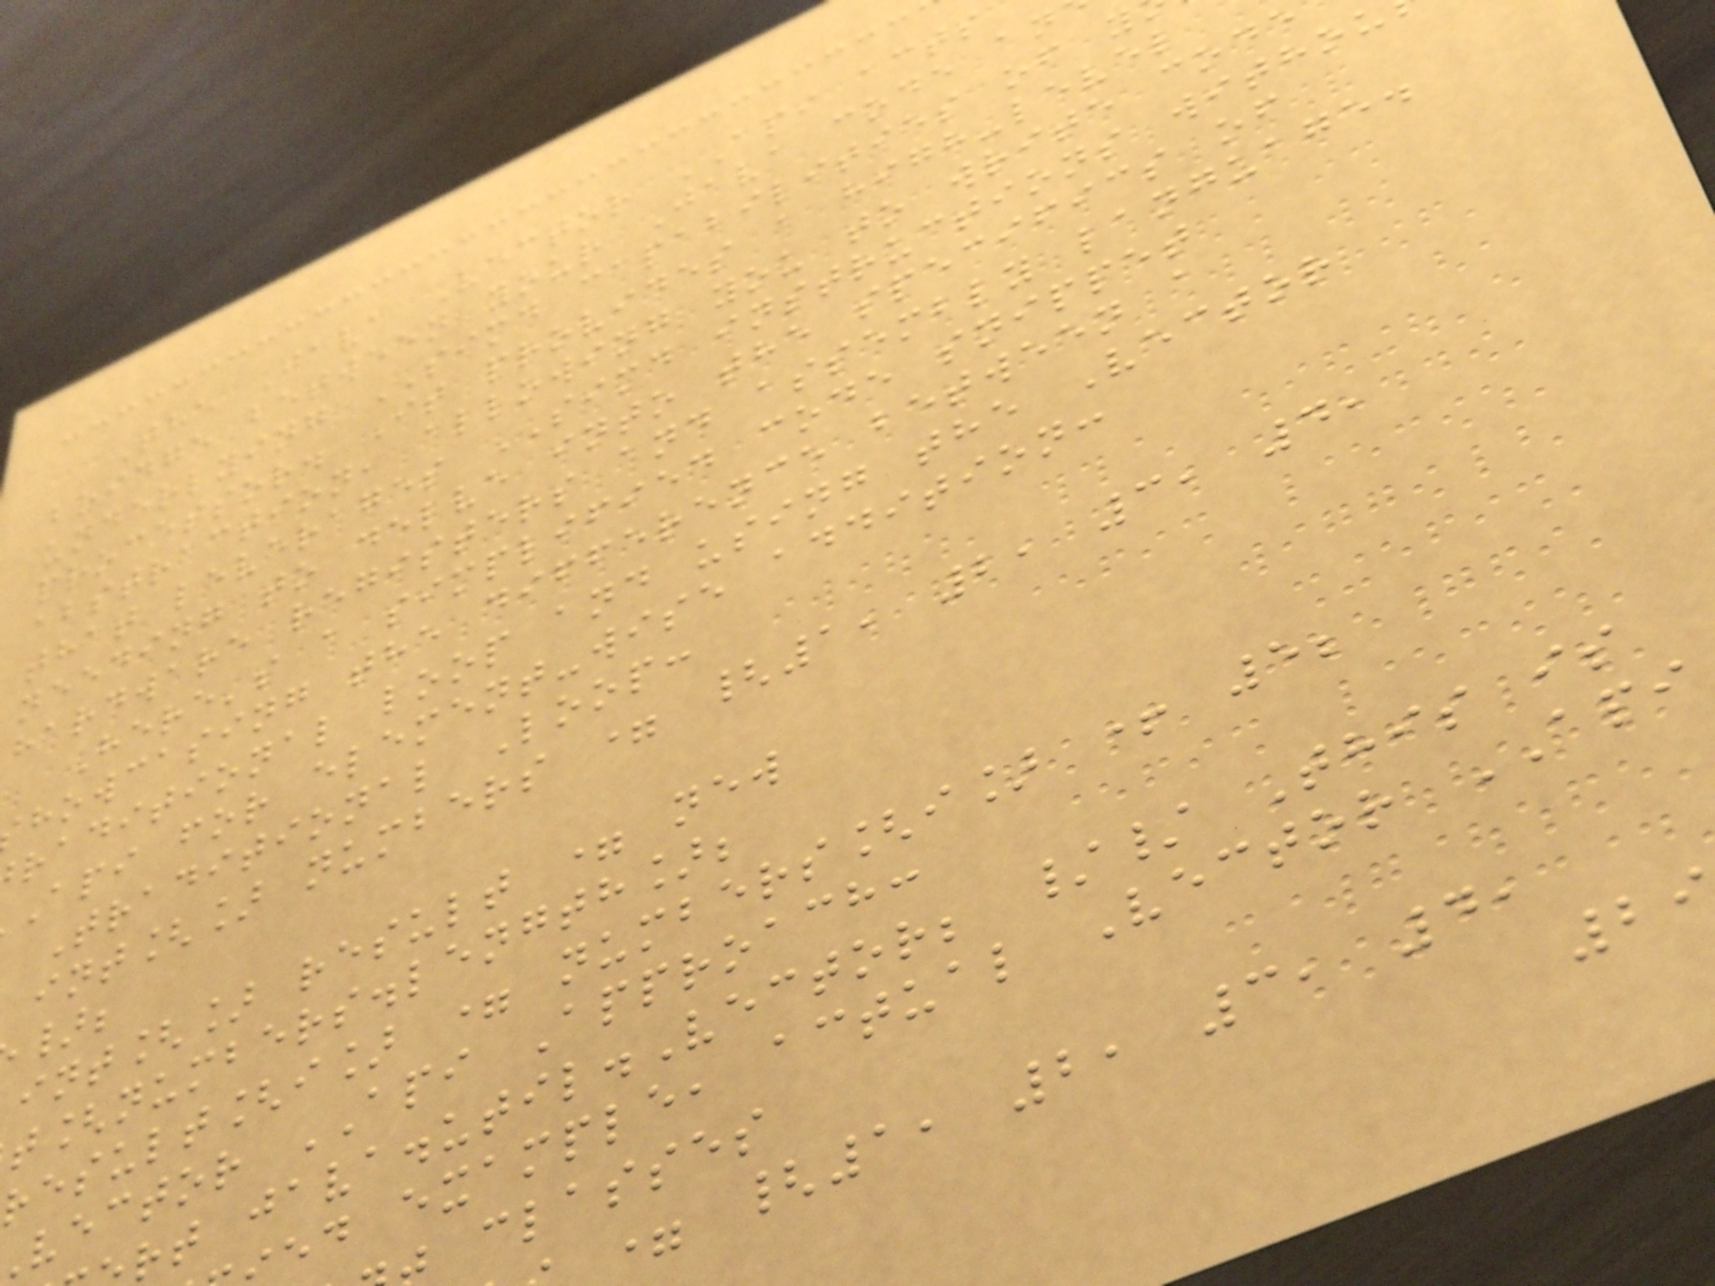The Java Vector API acts
bridge between your Java code an
underlying SIMD capabilities of y
processor. It provides a high-level
abstraction, allowing you to write code
that leverages SIMD instructions withou
needing to delve into the specifics of
hardware registers and assembly language.
Here's a simplified code snippet
howcasing the difference between a
raditional loop and using the Vector
api for element-wise addition:
Traditional Loop:
int[] numbers = {1, 2, 3, 4,
int[] result = new
t[numbers.length];
result[i] = numbers[i] + 5;
vector API Approach:
rt java.util.Vector; // This is
ed example, actual Vector API
classes
= {1, 2, 3, 4,
